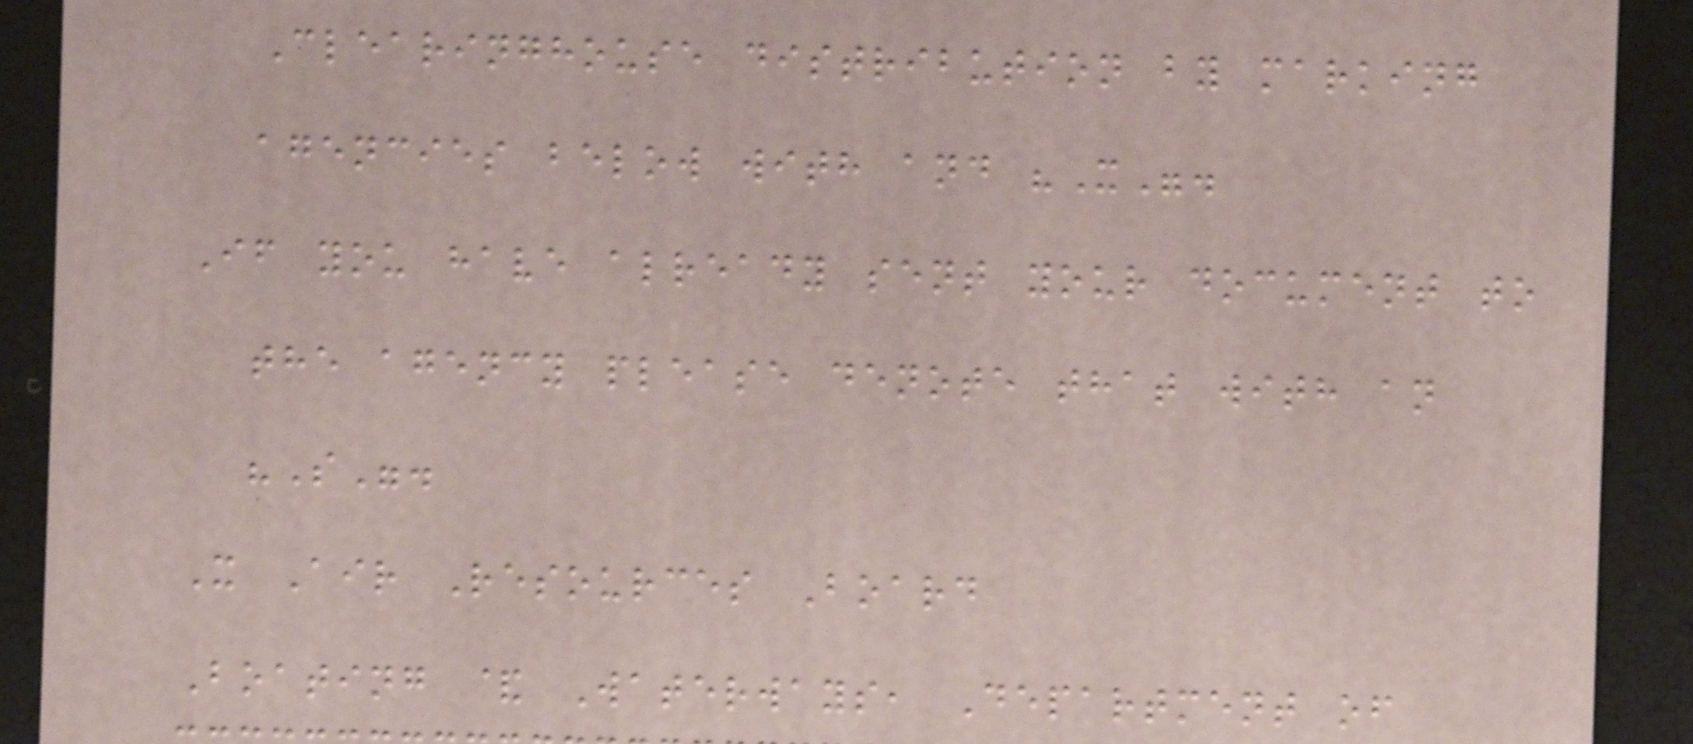Clearinghouse distribution by marking
agencies below with and "X".
If you have already sent your document to
the agency please denote that with an
"S".
X Air Resources Board
Boating & Waterways, Department of
